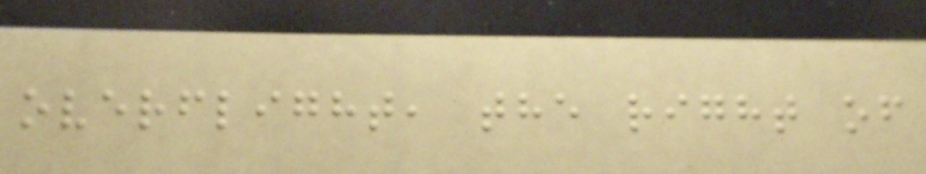overflight, the right of
